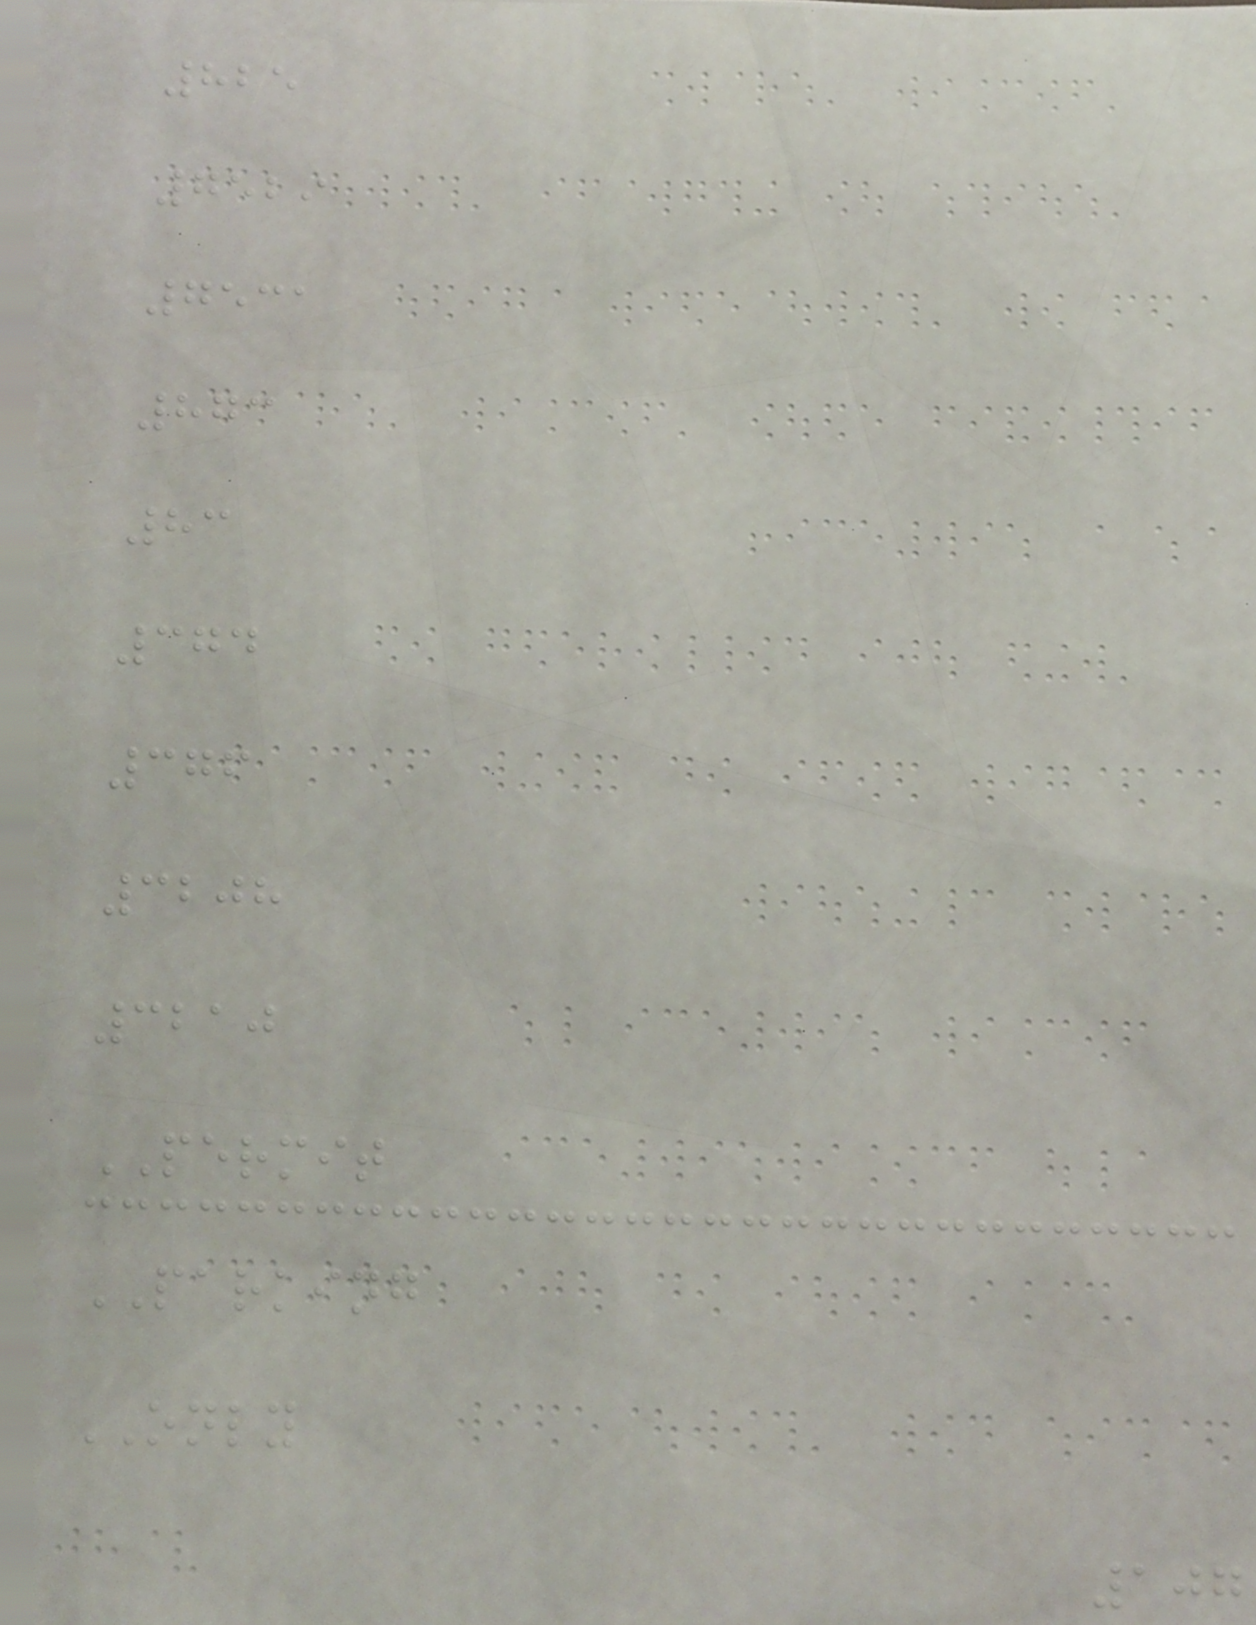825
7529
7531
873
83
374
376
3208
3210
PERMIT
PARKING
ONLY
107
